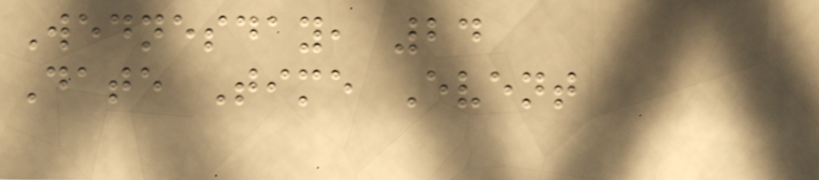Wednesday, 24
Date Time Event
